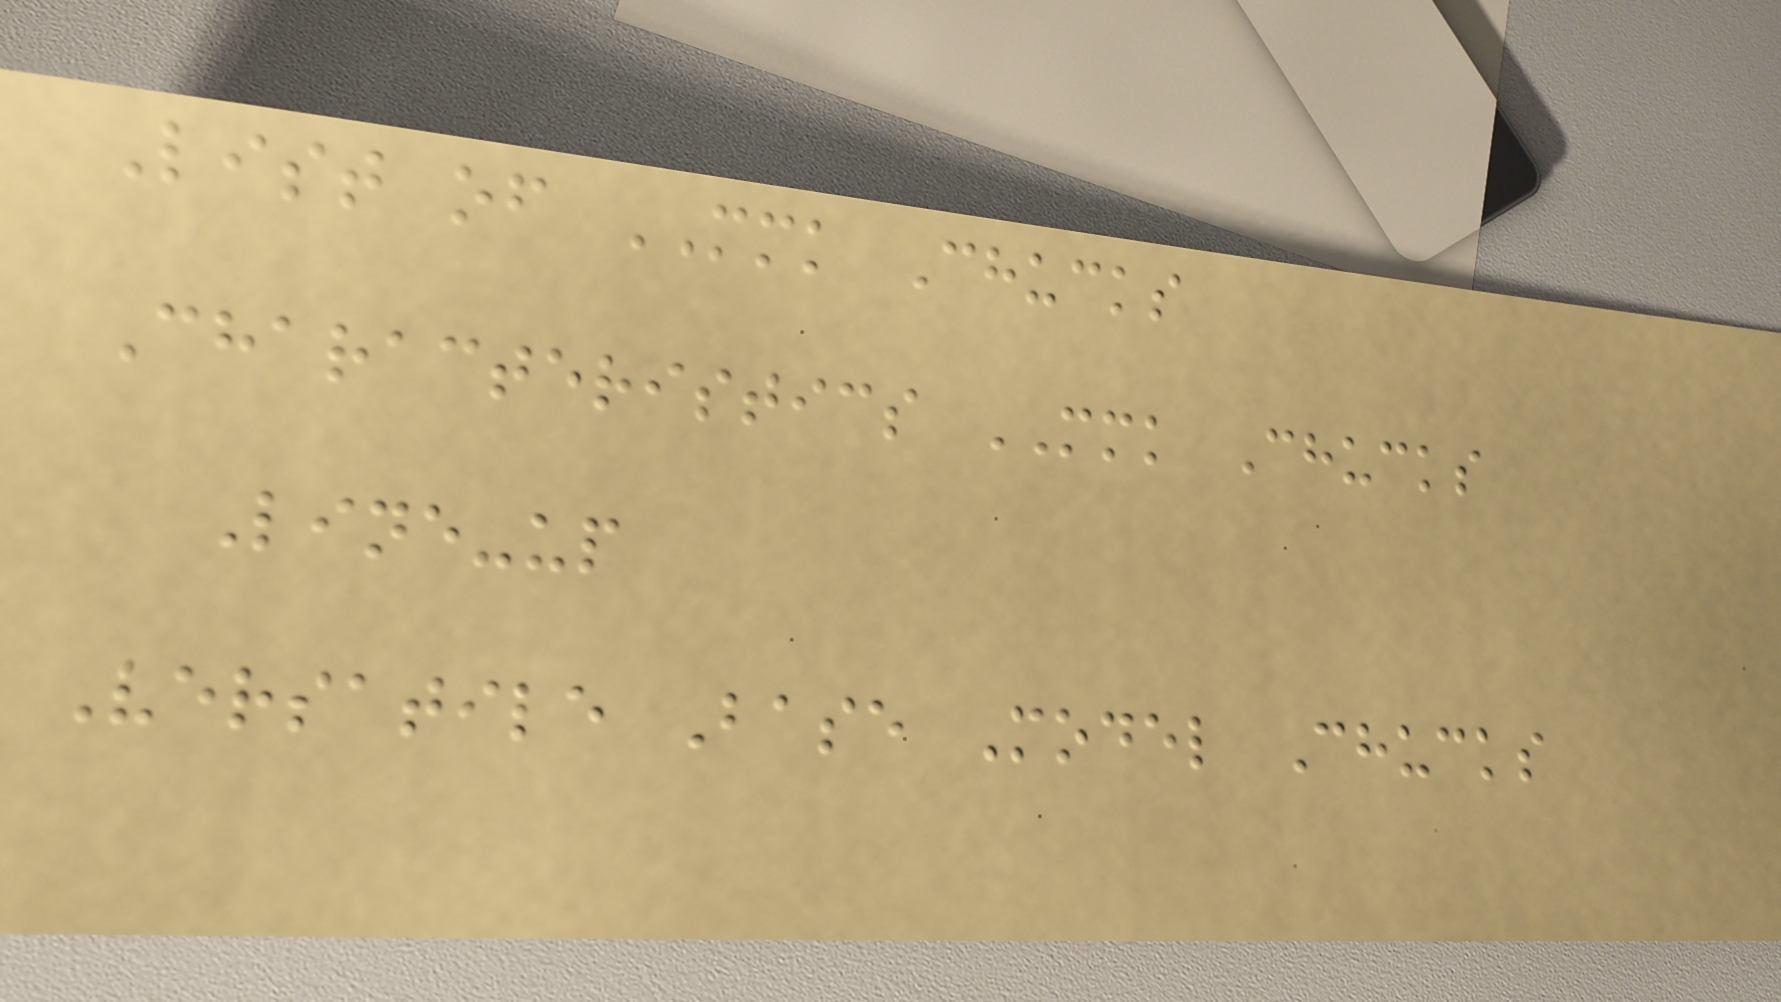List of MMK Chucks
Characteristics MMK Chucks
Line-up
Versatile Base Model Chucks
